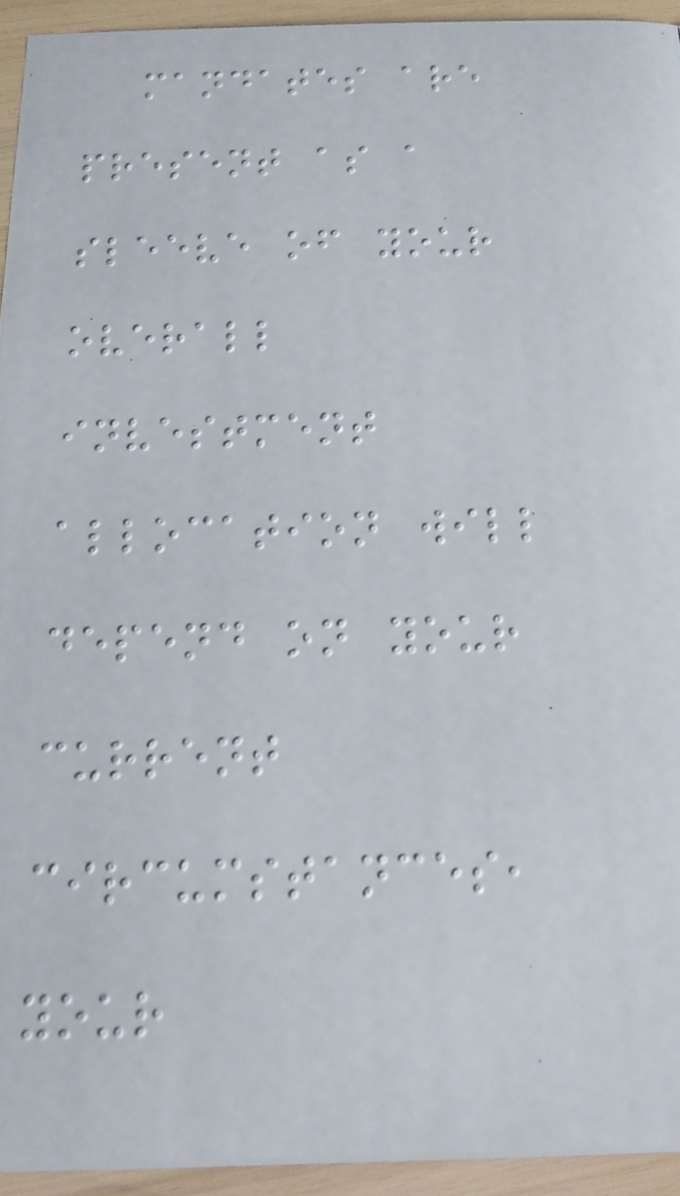mandates are
present as a
sleeve of your
overall
investment
allocation will
depend on your
current
circumstances,
your
